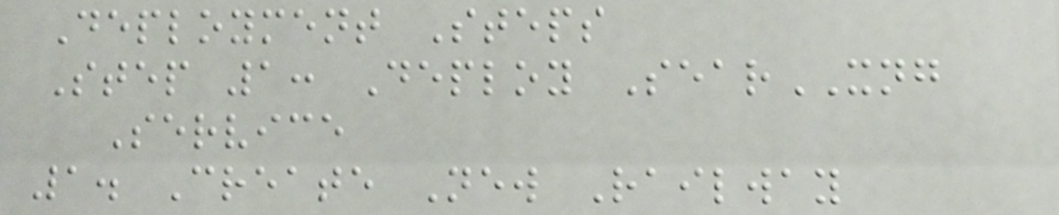Deployment Steps
Step 1: Deploy SearXNG
Service
1. Create New Railway
